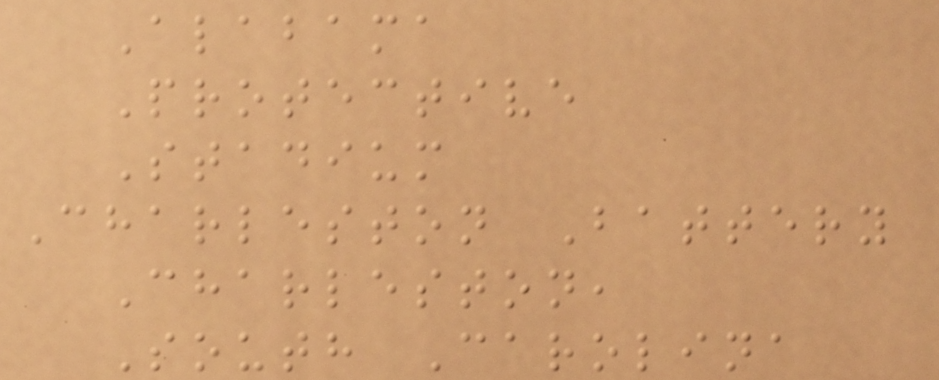Alabama
Protective
Stadium
Charleston Battery
Charleston,
South Carolina
